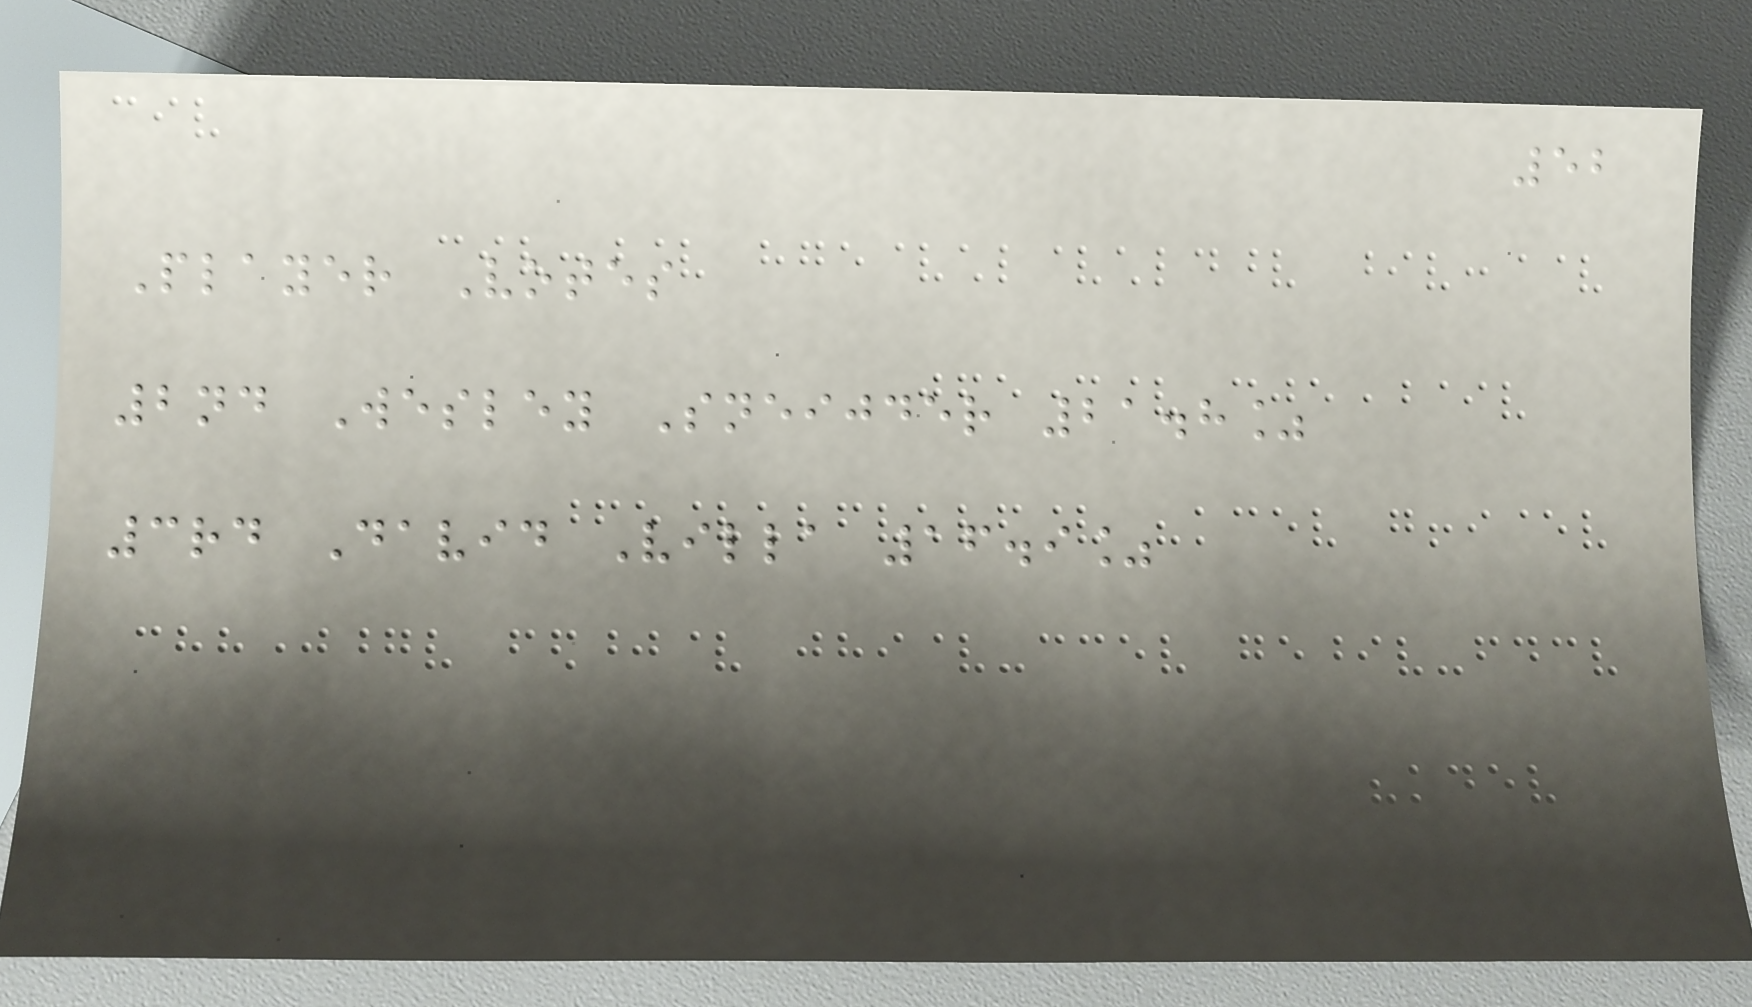52
Player Votes
2nd Wesley Sneijder 21.8%
3rd David Villa 16.9%
